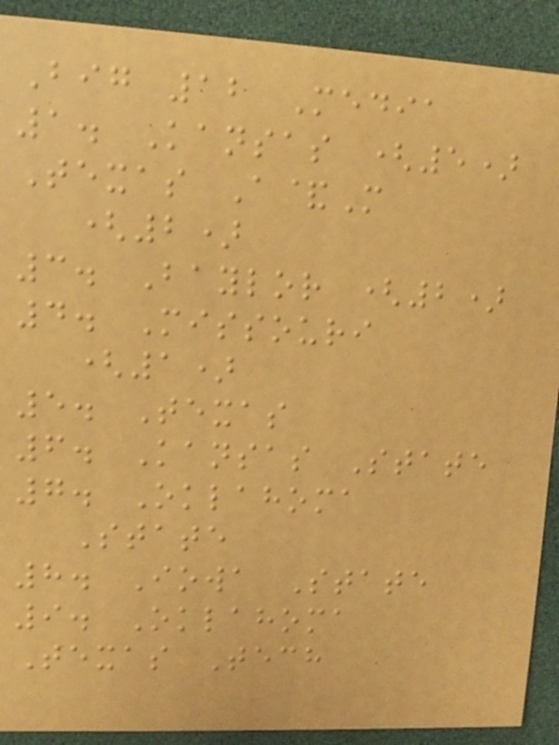Big 12 Media
1. Kansas (5)
Texas A&M
(2)
3. Baylor (2)
4. Missouri
(1)
5. Texas
6. Kansas State
7. Oklahoma
State
8. Iowa State
9. Oklahoma
Texas Tech
